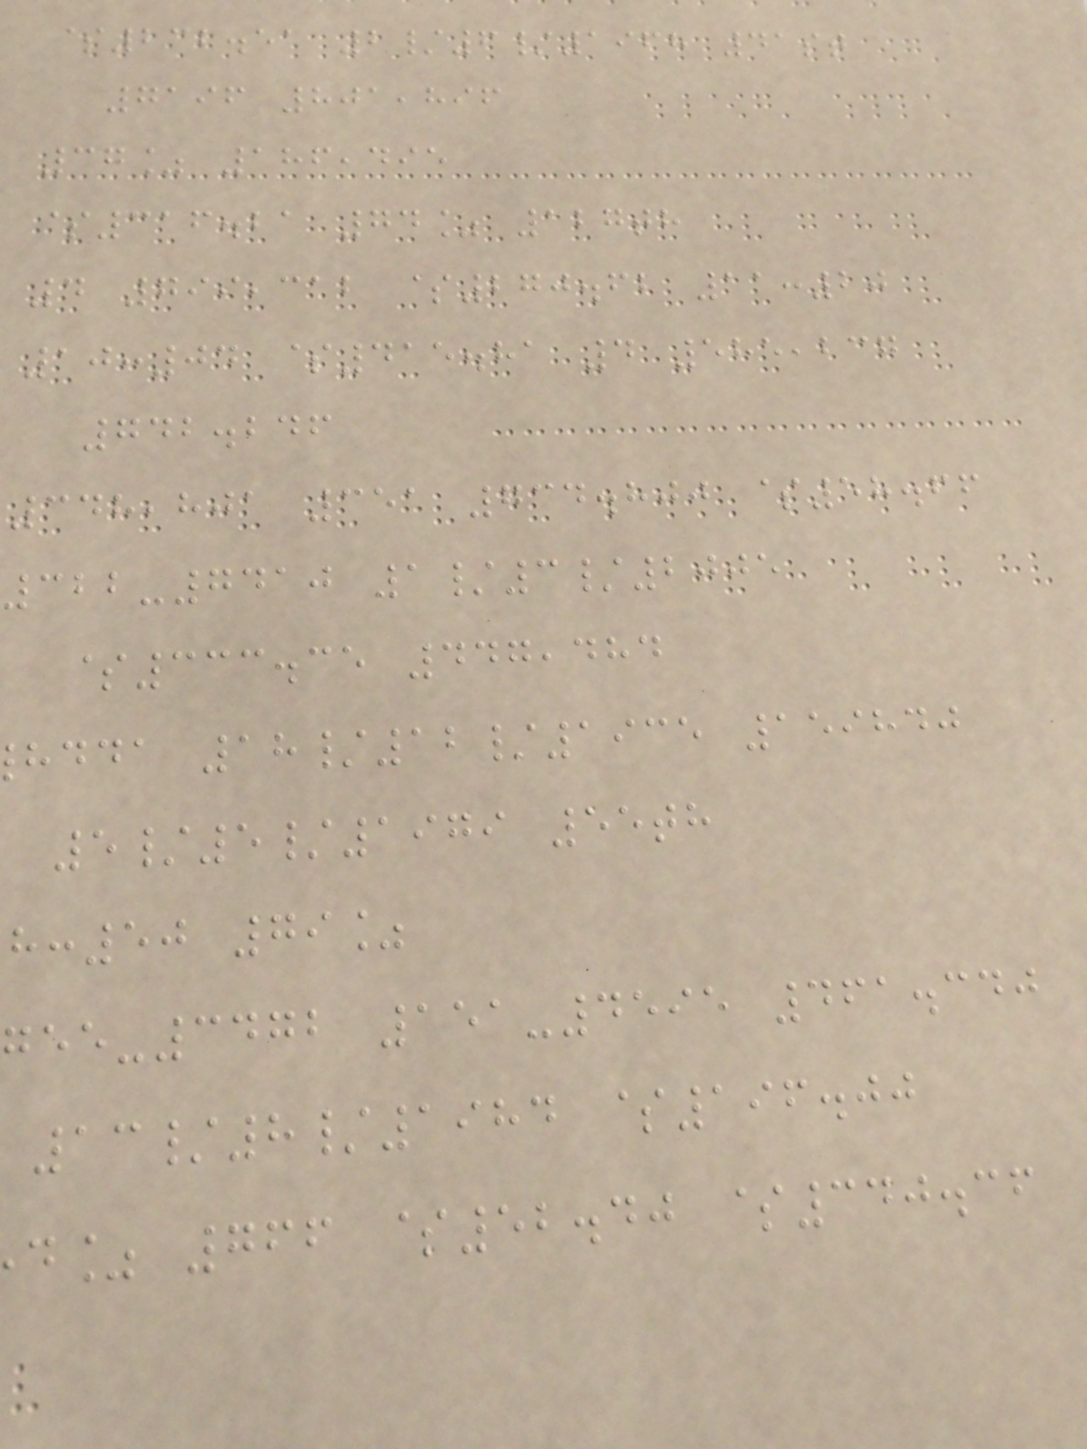$232.51 2/6/1968 41st
7196 801,896
37% 186,495
$316.21 74% 127th
4 799,312 $270.62 11:20
10:04 $415.81 4 585,237
742.246
348,801 351 734.800 $58.66
322-7410 1/3/2005
$333.35 447,484
hdda 18/12/1935 159840
5/5/1979 55th
:50 79%
-3472 151-4595 461.340
13/8/1984 $196.00
d% 766 $52.40 $340.36
